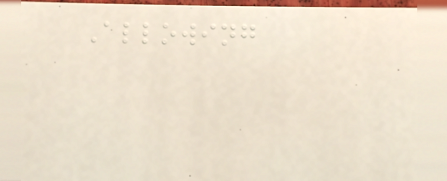Allowing
